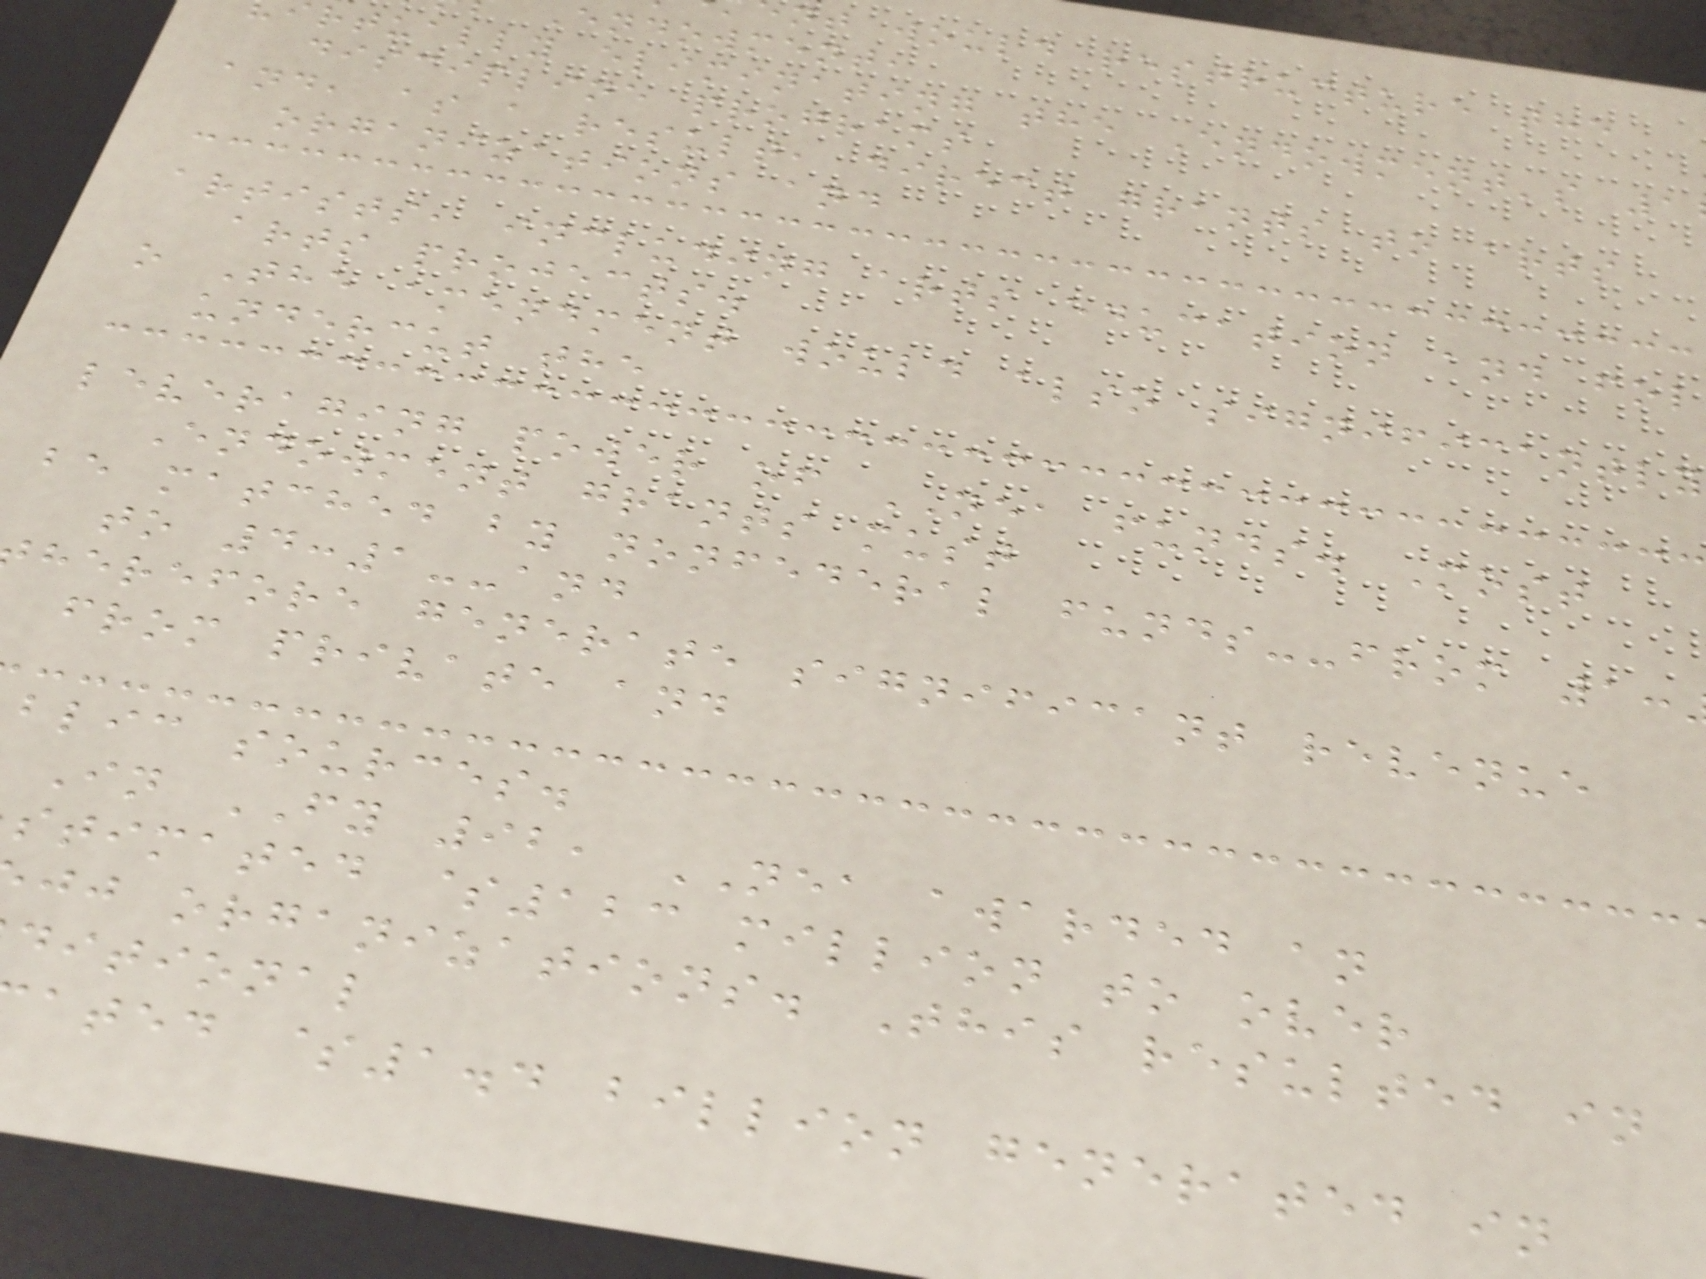nt would restructure the
Endowment,
rtually eliminating the Endowment's 1
discipline programs
and, as a result, direct grants to arts
organizations and
artists, including arts education and fol
arts projects.
o The amendment would also significantly
undercut the
leveraging power of NEA funds. Most
Endowment grants must
be matched by nonfederal funds--from 1:
to 4:1--and
herefore generate significant revenue
from private and
blic sources.
In FY 92, NEA awarded an
stimated $123 million to over
jj organizations. This resulted in
ditional
ated $1.4 billion generated in
